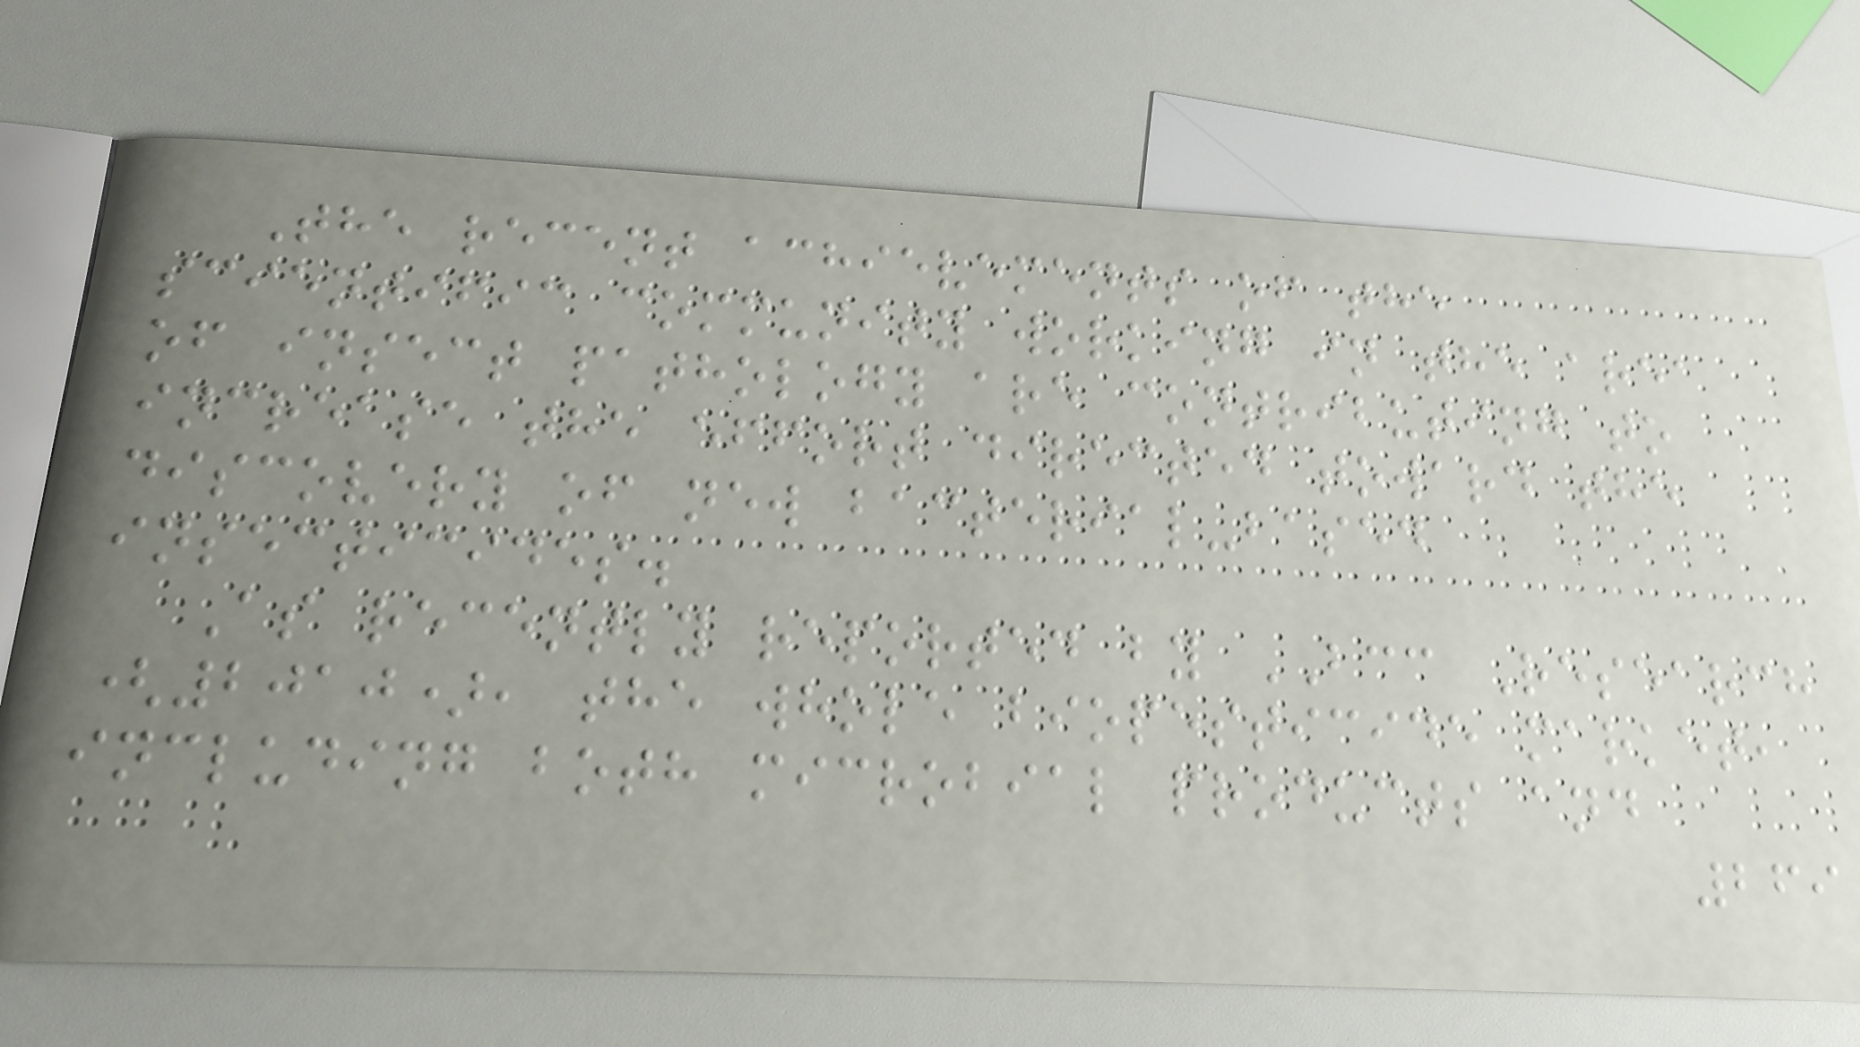The recent achievements of the
scientific community working in the area
of insect pathology are contributing to
increase the effort directed toward the
discovery of new bacterial-based
insecticides.
As recently reported by BCC Research
(2010), the whole biopesticide market,
including both microbial products and
269
